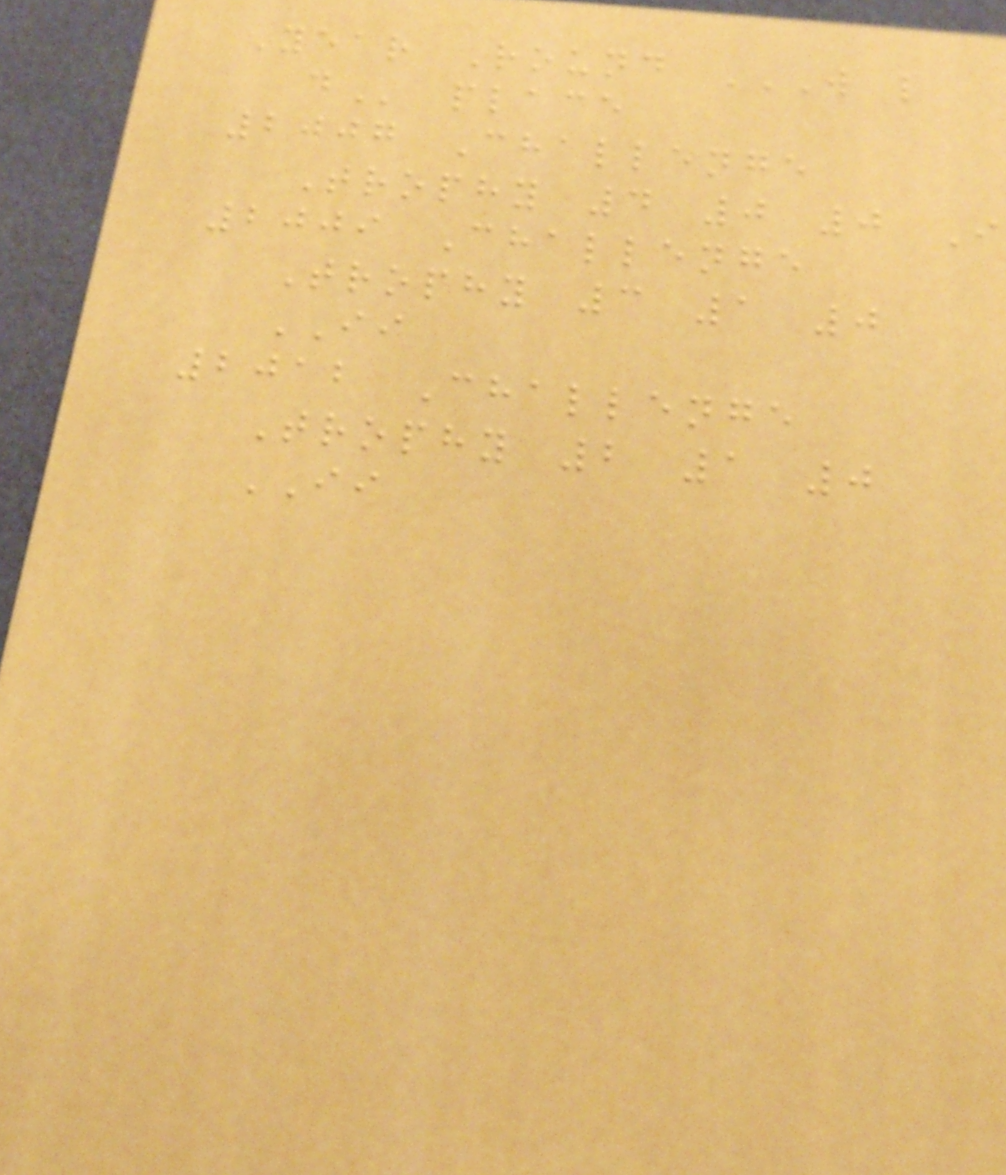Year Round W L
D place
2007 Challenge
Trophy 4 0 0 I
2009 Challenge
Trophy 3 1 0
II
2012 Challenge
Trophy 2 1 0
II
